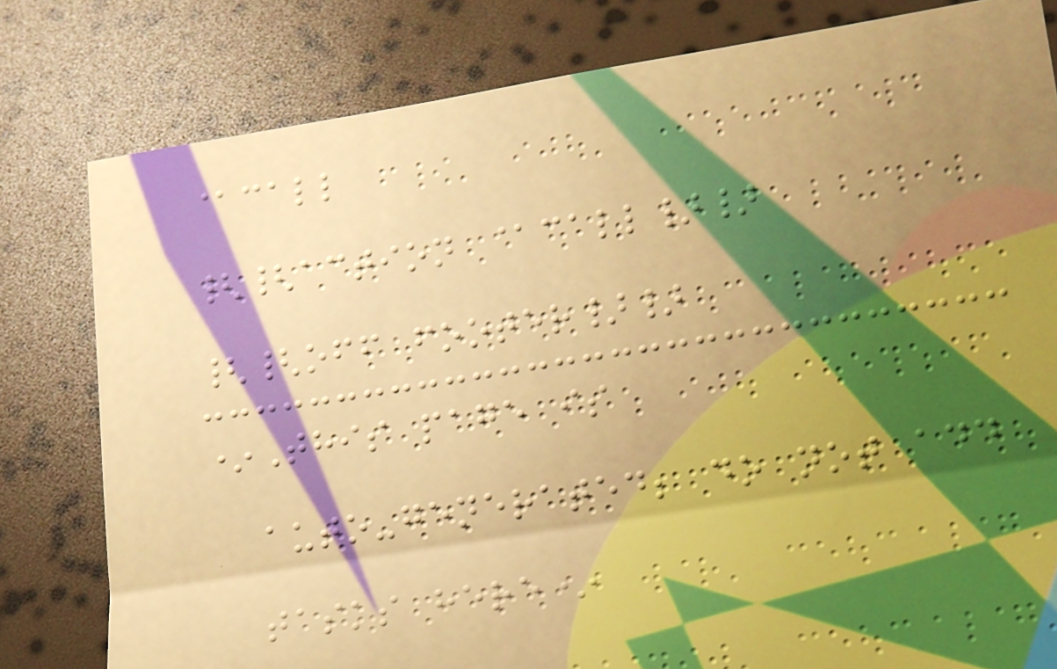@call
{{action @call}}
{{off footer}}
*This page is
auto-generated; do not add
tasks here*
